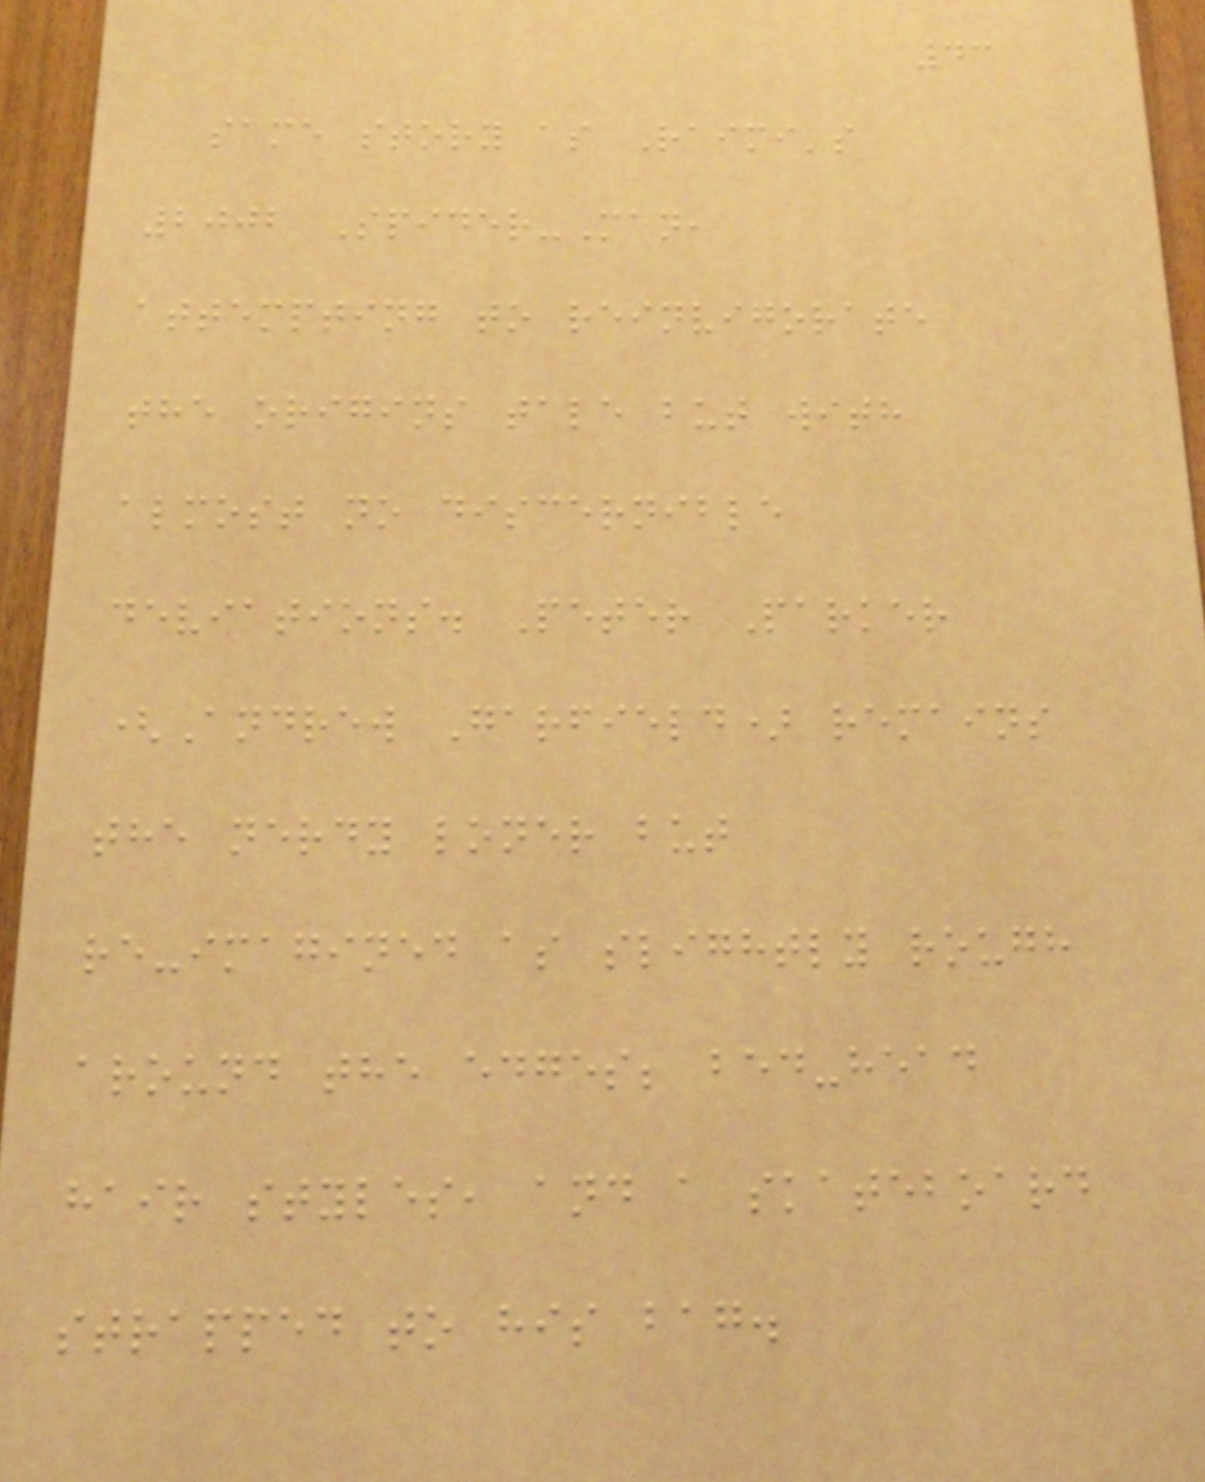43
same story as Raimi's
2002 Spider-Man,
attempting to reinvigorate
the origins tale but with
almost no discernible
deviations. Peter Parker
(Andrew Garfield) remains
the nerdy loner but
re-imagined as slightly rough
around the edges; bed-head
hair styles, and a skateboard
strapped to his bag.
